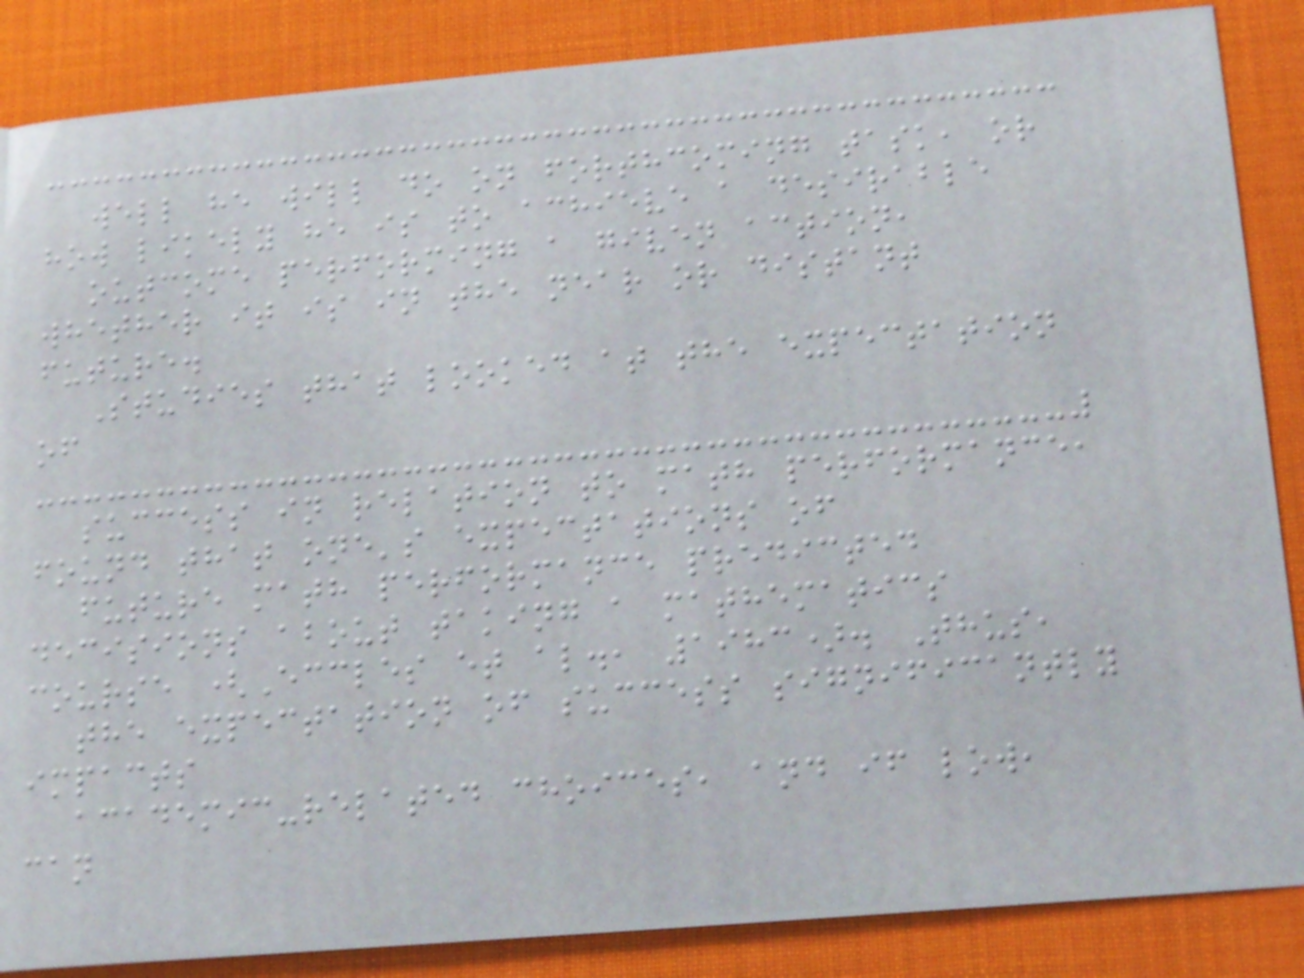well he will do on forthcoming task, or
how likely he is to achieve a desirable
outcome performing a given action,
whether it is in the near or distant
future.
Studies that looked at the expectation
of
success in relation to math performance,
found that one's expectations of
future math performance predicted
decisions about taking a mathematics
course (Eccles et al., 1983). Thus,
the expectation of success significantly
impacts
academic-related choices, and if low,
can
